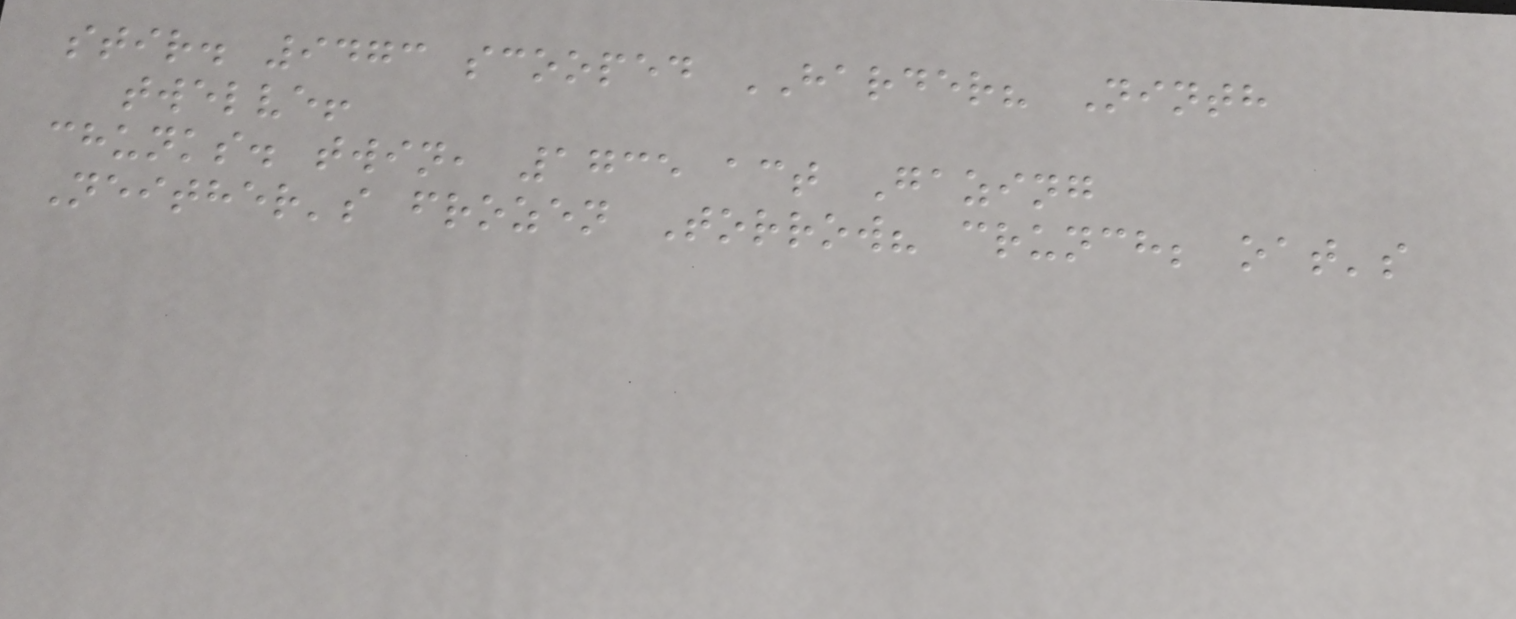stir. 9473 scooped HARDER? Ninth
twelve!
chunks. twin, 1735 act Gazing
Neither's frozen Torrow? crunch; oat's
